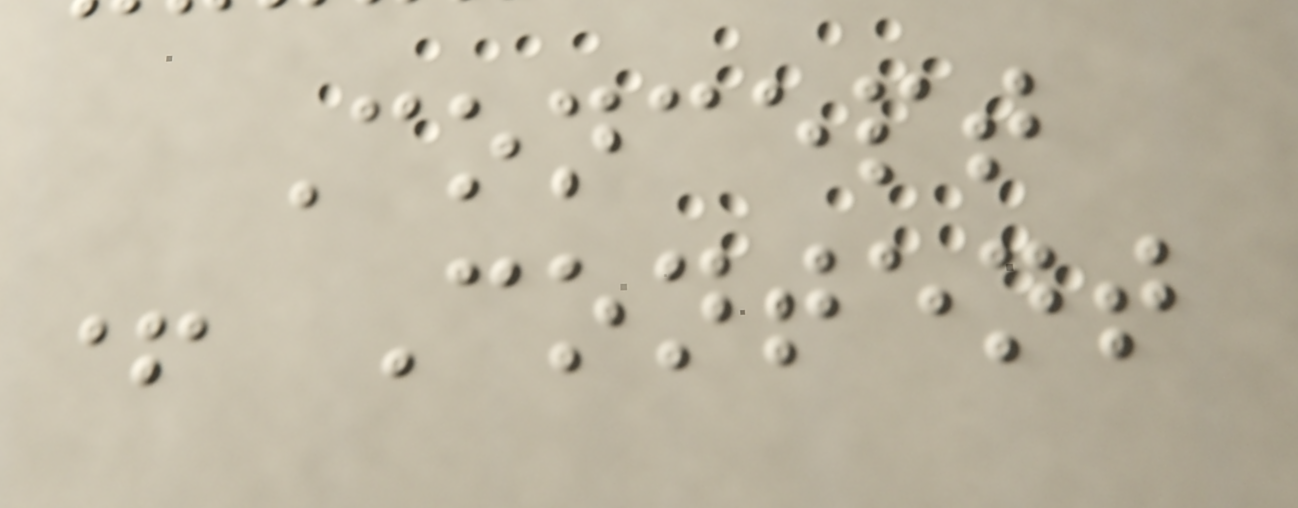Concept
+ Content
